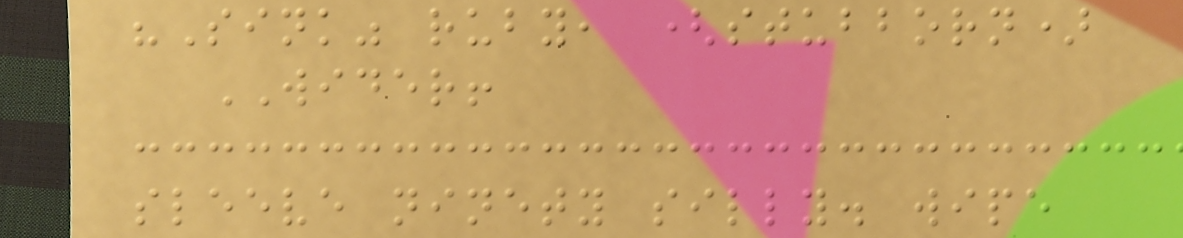"Sink" ruby, (stubborn)
WIDER!
sleeve ninety silly. wipe
